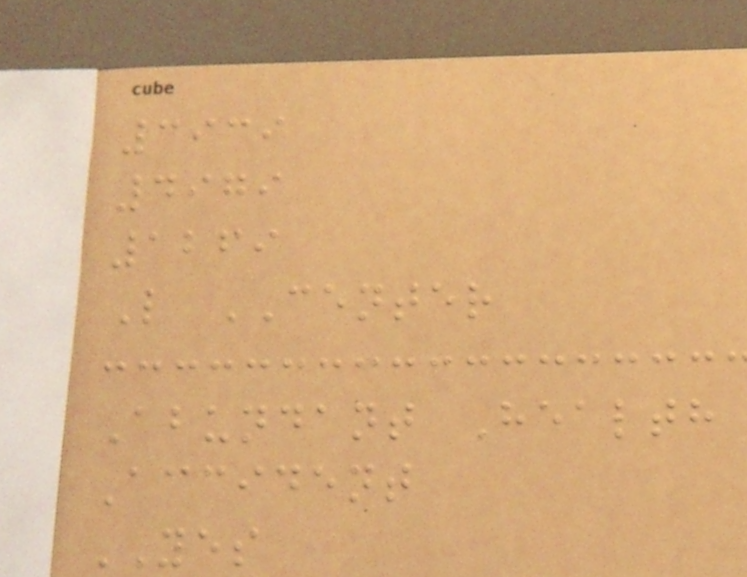3939
4979
1269
L CENTER
Abundant Health
Accident
YES
